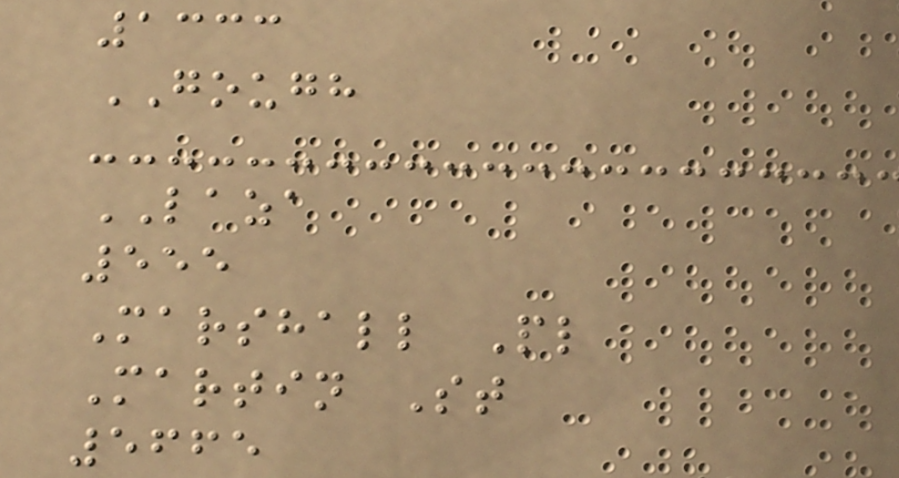1333
GOUGH
LAZA
555
Marshall Pl
Martin St
5665
